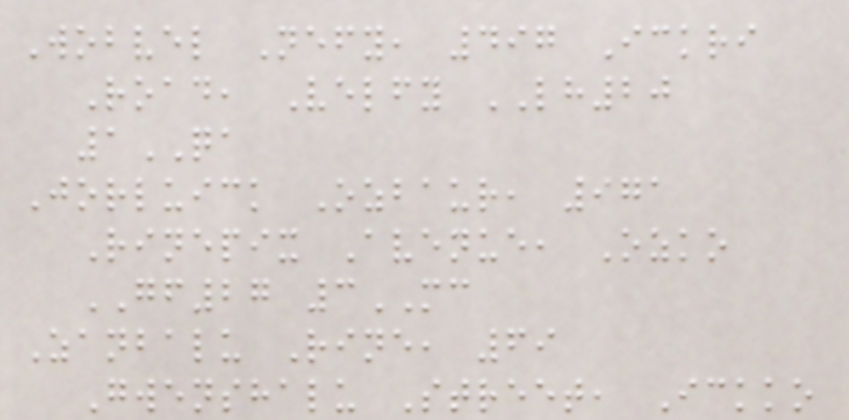Wobvel Nefy, 497 Ickri
Road, Velfy LH20
1QA
Jorluick Ozbaur, 971
Rinepix Avenue, Ozko
GF27 3MC
Zanbalu Rine, 69
Gwenshalu Street, Ickko
